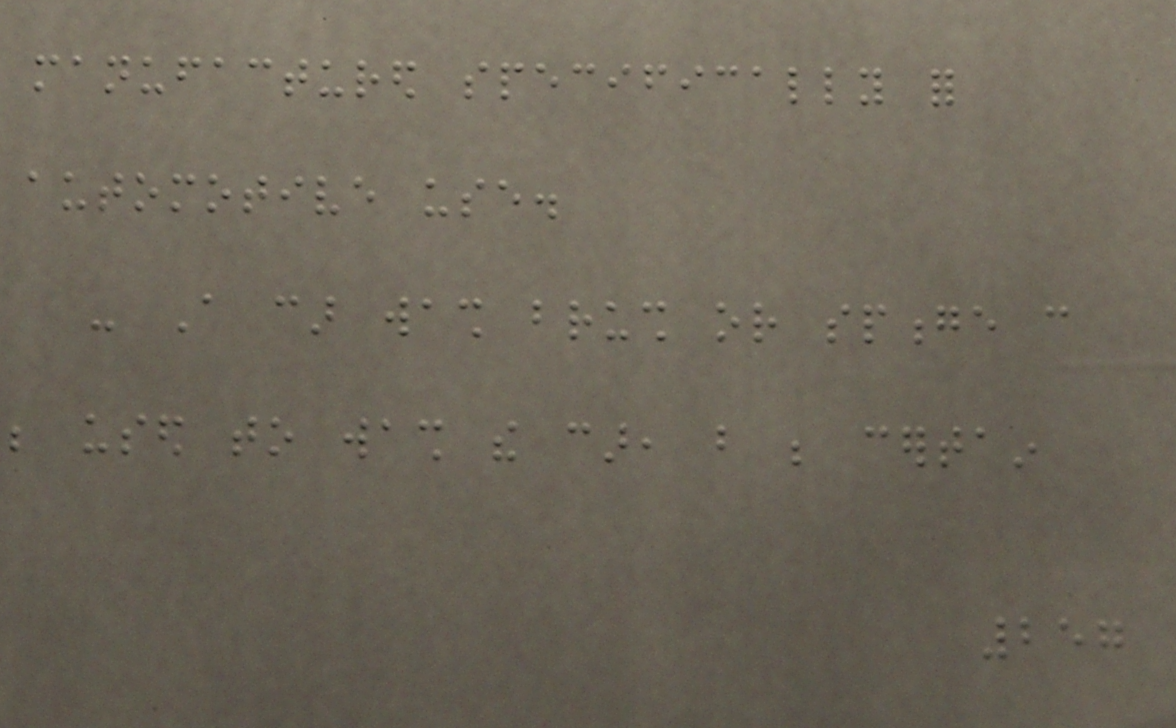manufactured specifically for
automotive use.
- A car wash brush or sponge can
be used to wash the car, but be certain
257
